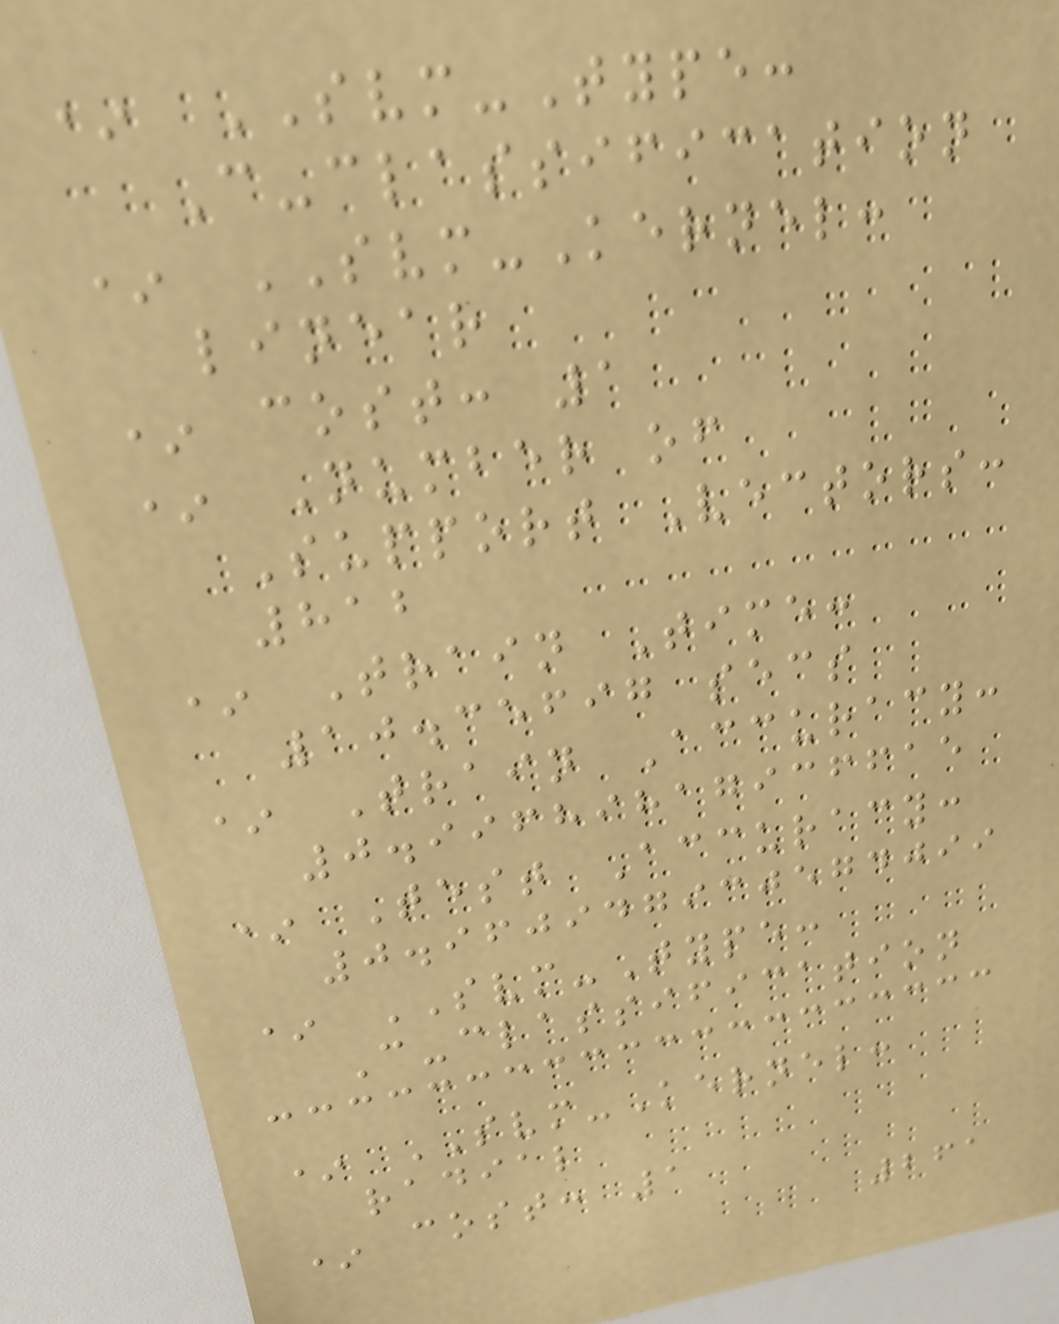* SVM-Type:
C-classification
* SVM-Kernel:
linear
* cost: 1
* Number of
Support Vectors:
812
* Train Time:
10.35697 secs
* Train Accuracy:
0.99689817936615
* Test Accuracy:
0.960947930574099
* SVM-Type:
C-classification
* SVM-Kernel:
radial
* cost: 1
261
